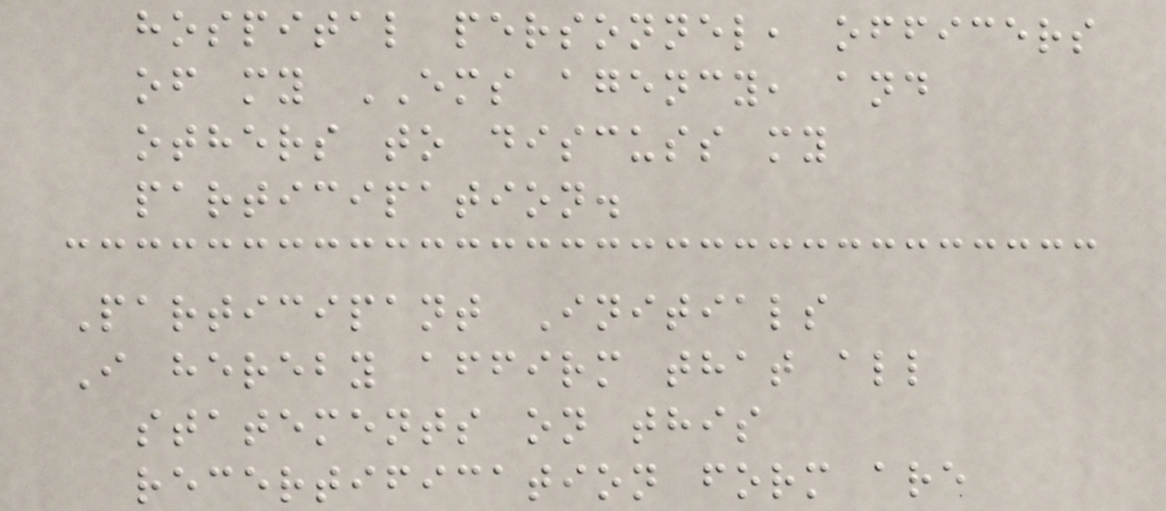hospital personnel, officers
of my EMS agency, and
others to discuss my
participation.
Participant Initials
I hereby affirm that all
statements on this
recertification form are
